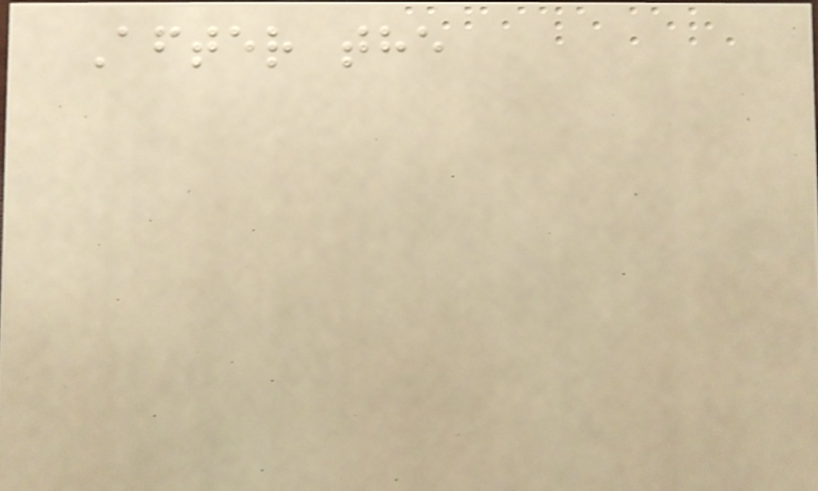After the
